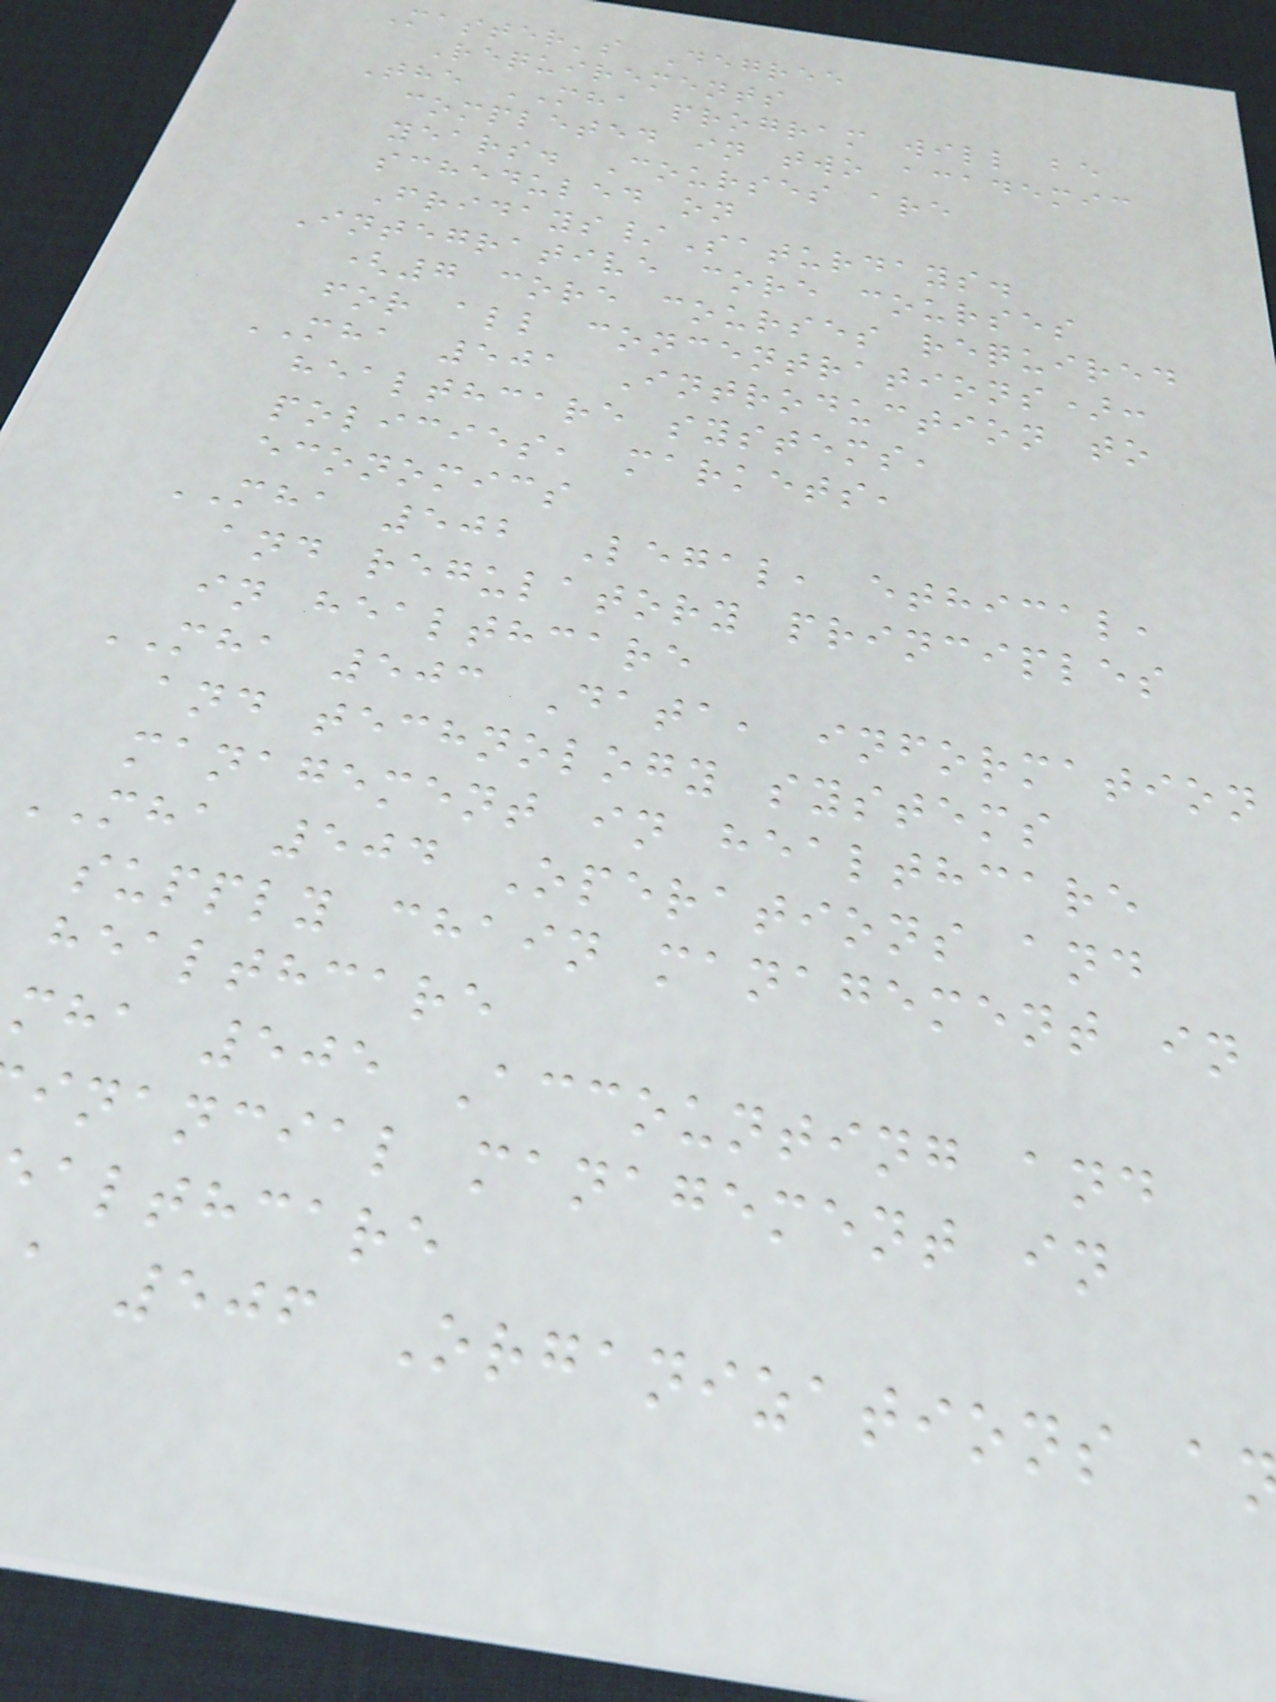Master's Degree
Requirements
The MHA program will be
completed in two academic
years. Courses are
scheduled on
Fridays/Saturdays.
Integrative core courses
(7 core courses required
for all concentrations):
MHA 501 Introduction to
healthcare systems,
policies, markets,
economics
MHA 502 Legal, ethical,
and regulatory principles
in healthcare
MHA 503 Data, information
and technology systems
management in healthcare
MHA 504 Operations and
supply chain management in
healthcare
mha 505 Accounting and
inancial management in
althcare
a 506 Organizations a
